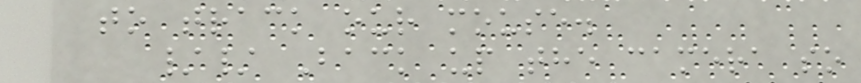to track our mouse.
// Back up the camera so
